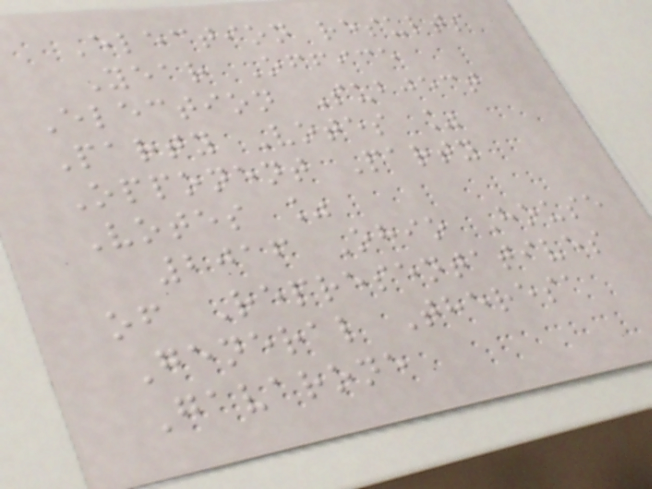Election results
Year Office
Election Subject
Party Votes %
Opponent Party
Votes %
2016 Ohio House
of Representatives
General Theresa
Gavarone
